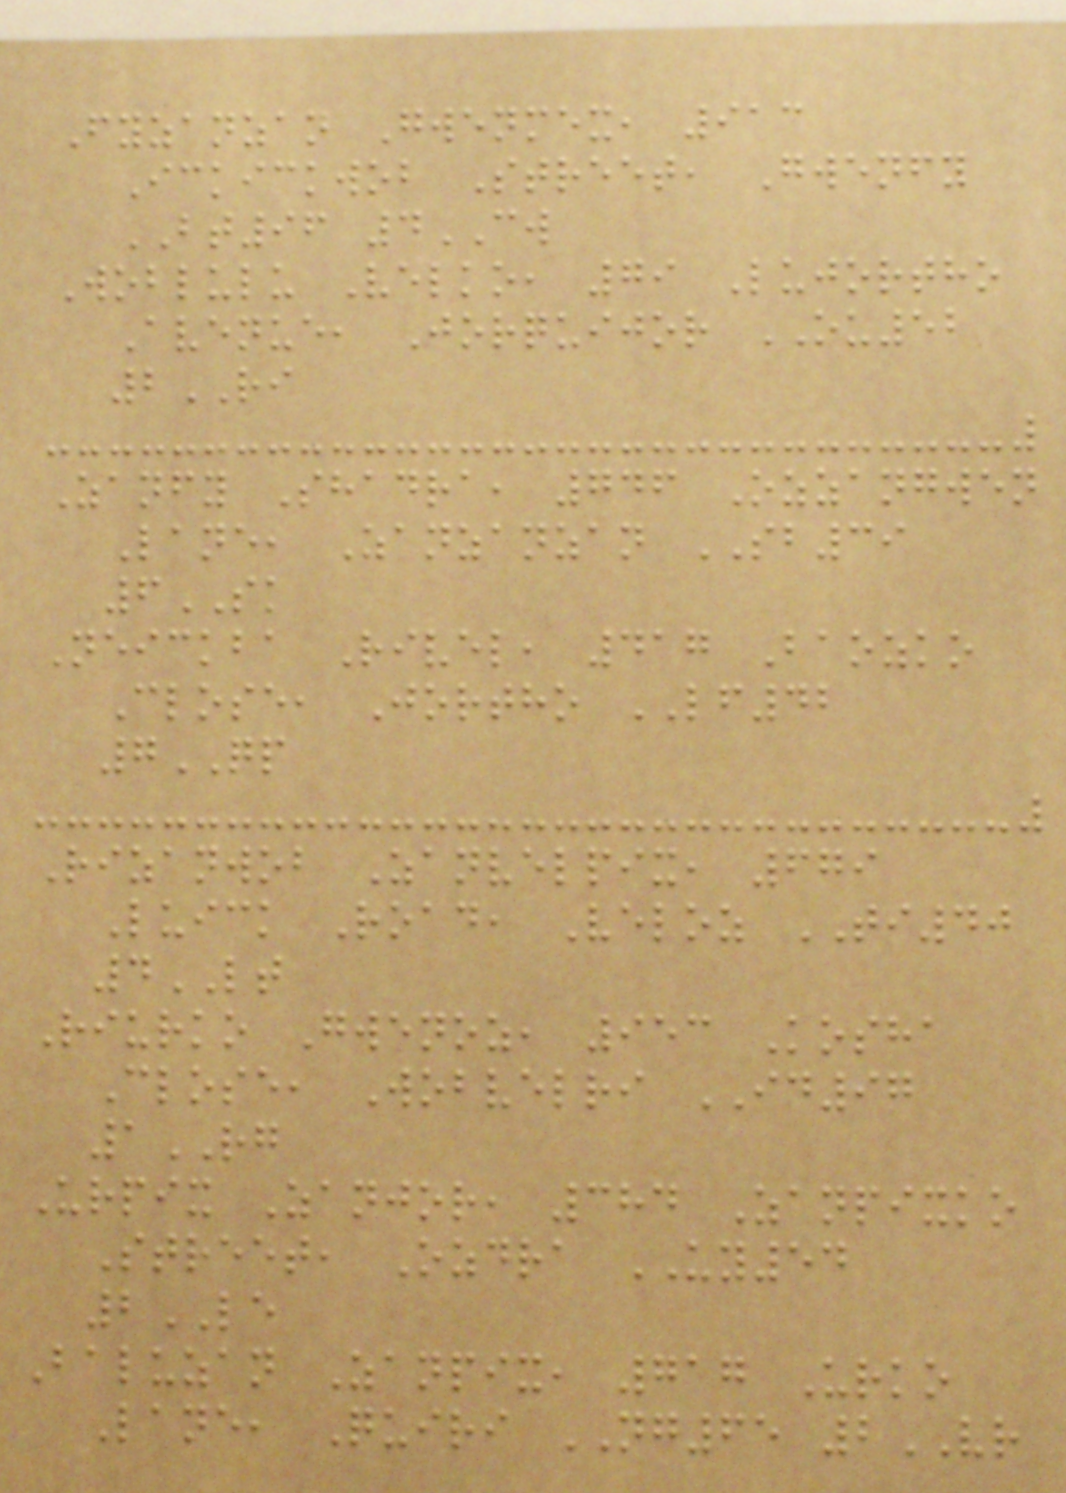Fyzanzan Gwenmex, 913
Ickickwob Street, Gwenfy
BT96 4CW
Woblulu Velko, 79 Lujortho
Avenue, Jorquijor OU52
2RI
Zanfy Shadra, 746 Ozzangwen
Lane, Zanzanzan SB39
6SK
Neickba Rivel, 417 Baozko
Close, Jortho LF42
7QP
Rizanwob Zanvelpix, 679
Luick Road, Veloz TI40
4LT
Riurko Gwenoz, 953 Kosha
Close, Wobvelri ID97
1RG
Urpix Zanjor, 384 Zanpixko
Street, Ozdra UY54
2LE
Baluzan Zanpix, 717 Urko
Lane, Quiri NG65 2VR
